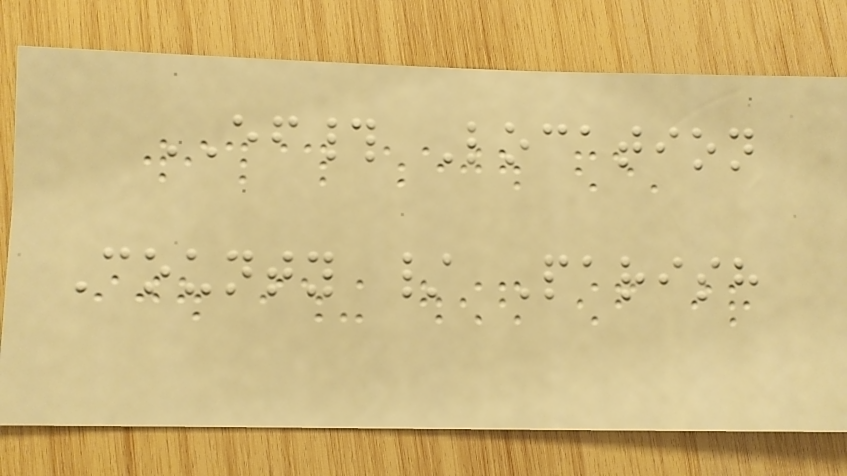EF# Location
County / Parish
